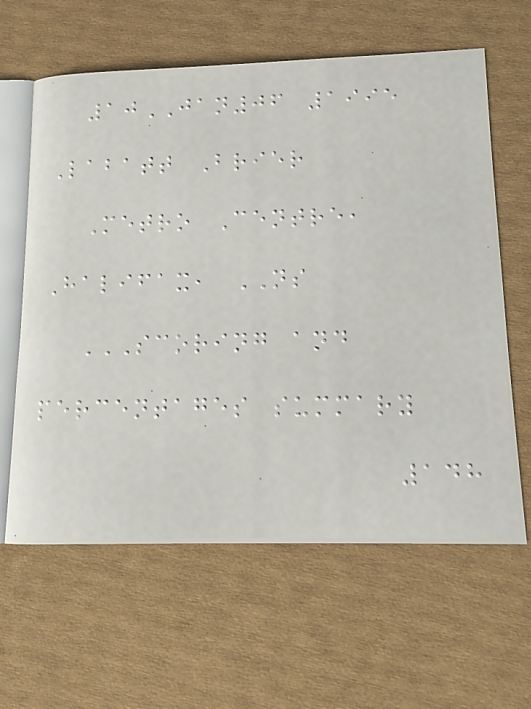10JAN06 1995
Labatt Brier
Metro Centre,
Halifax, NS
SCORING AND
PERCENTAGES SUMMARY
148
